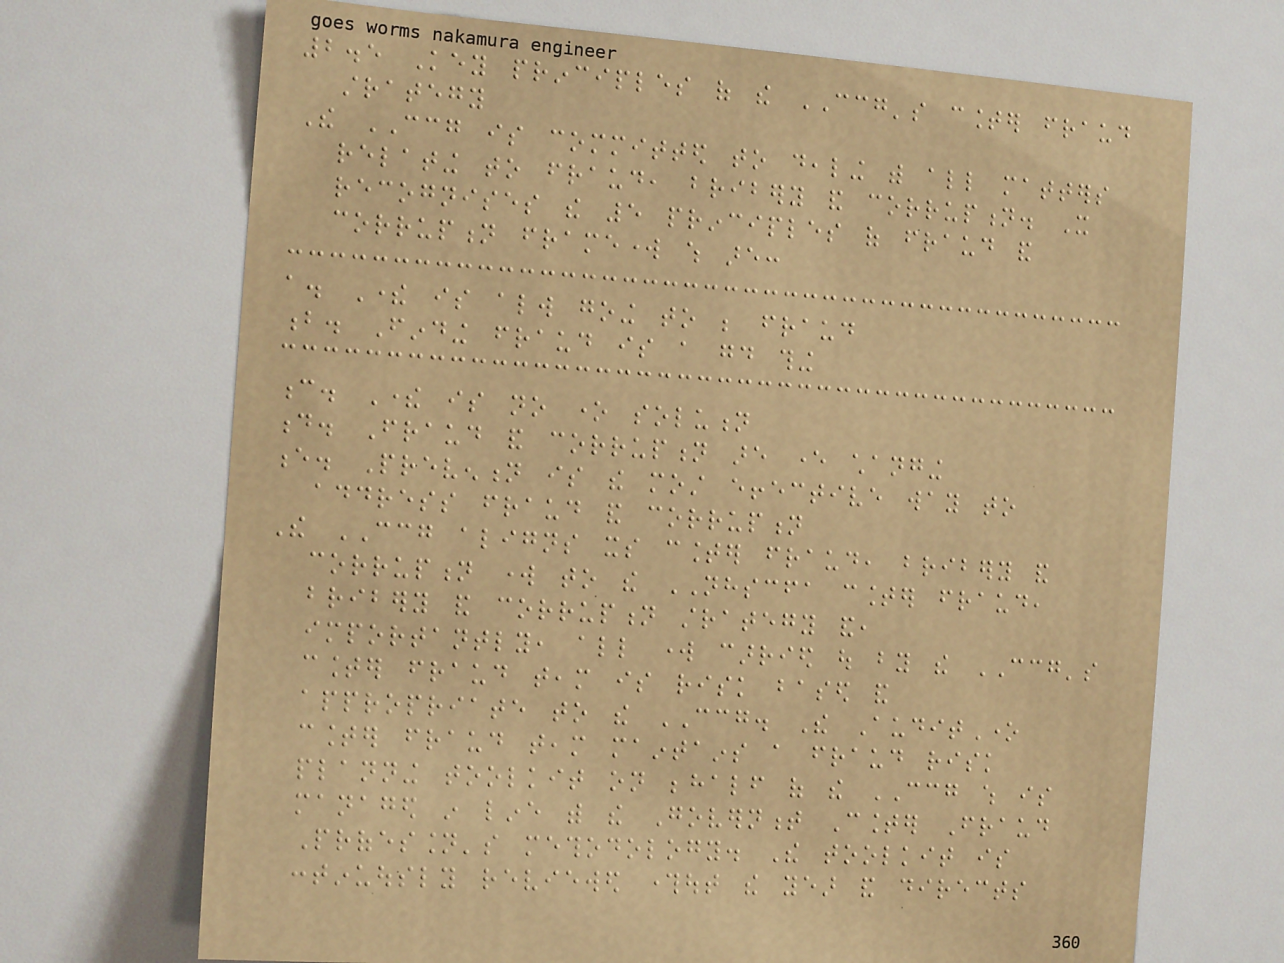2.5 Key principles of the CCG's counter fraud
strategy
The CCG is committed to dealing with all matters
relating to fraud, bribery and corruption. It
recognises the 5 principles of fraud and
corruption framework which are:
a. There is always going to be fraud
b. Finding fraud is a good thing
c. There is no one solution
d. Fraud and corruption are ever changing
e. Prevention is the most effective way to
address fraud and corruption
The CCG aligns its counter fraud, bribery and
corruption work to the NHSCFA counter fraud,
bribery and corruption strategy and,
importantly, all work carried out by the CCG's
counter fraud team is risk based and
appropriate to the CCG. The AuditOne
counter fraud team maintains a fraud risk
planning toolkit on behalf of the CCG which is
managed in line with the Government Counter Fraud
Profession's methodology. The toolkit is
continuously reviewed throughout the year and directs
